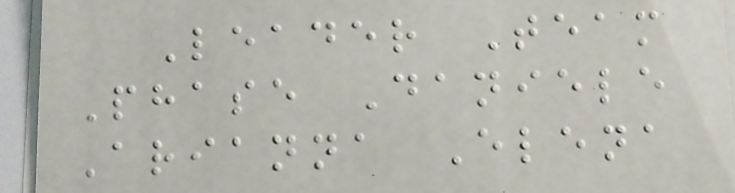Leader Team
Phase Daniele
Arianna Elena
